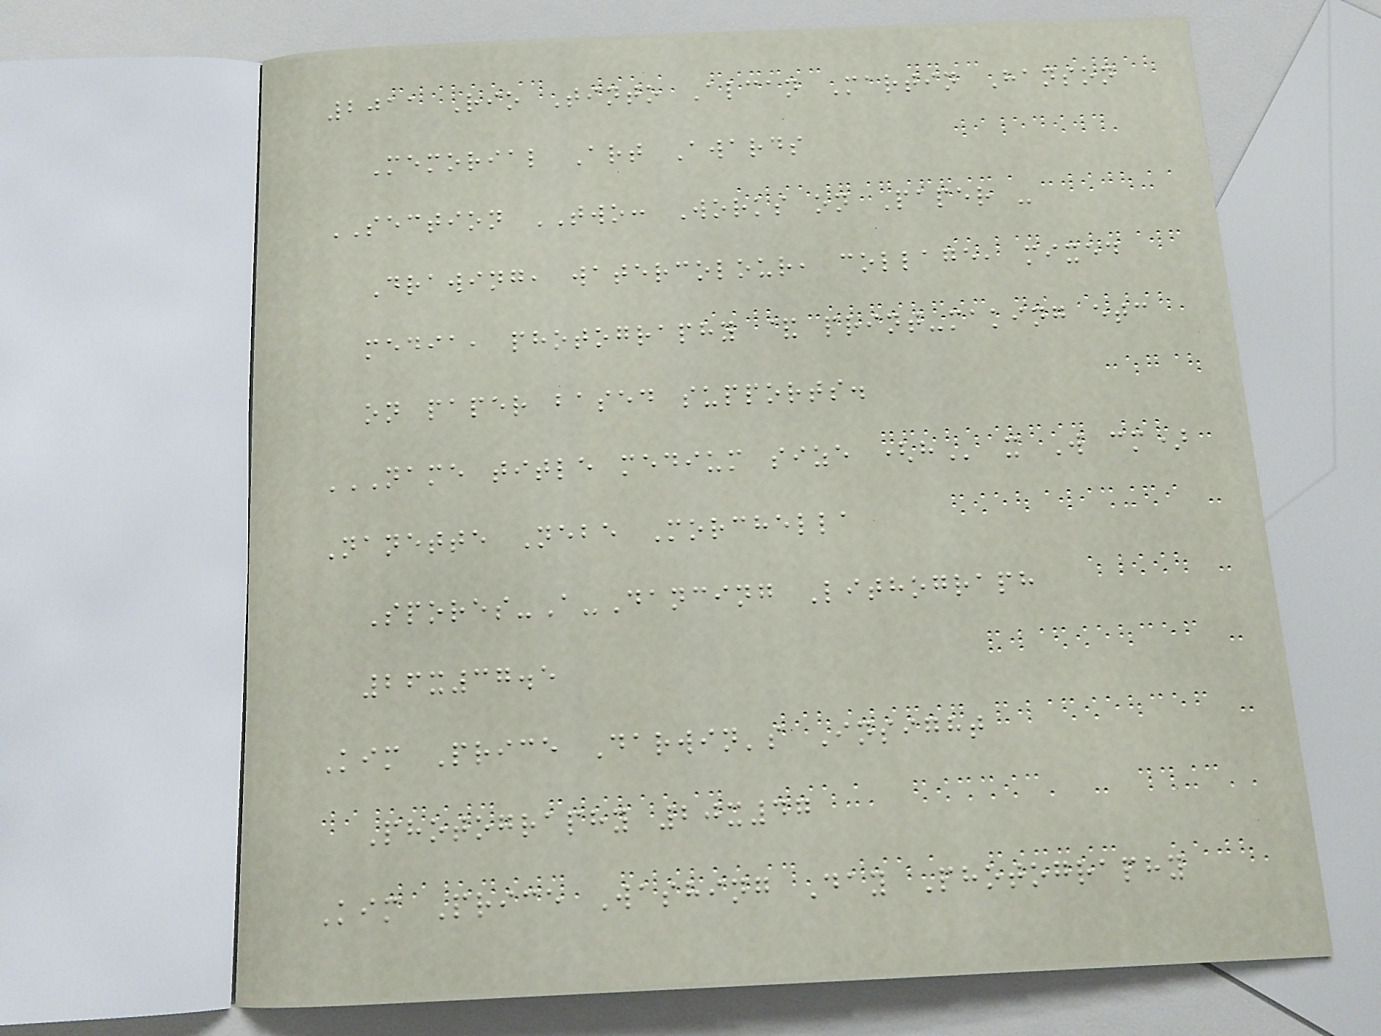2011 Rio Tinto Alcan Martin Hanson
Memorial Art Awards
SECTION TWO: Works on Paper -
Drawing, watercolour, collage, mixed
media, photography & print-making etc
on paper based supports.
NAME TITLE MEDIUM SIZE (H x W cm)
Nanette Nebe Morchella
Spores-A-Dancing Lithograph
26x37.5
Kim Price Darwin's Insight
Photography 20x47
Kim Price Washing Day Photography
